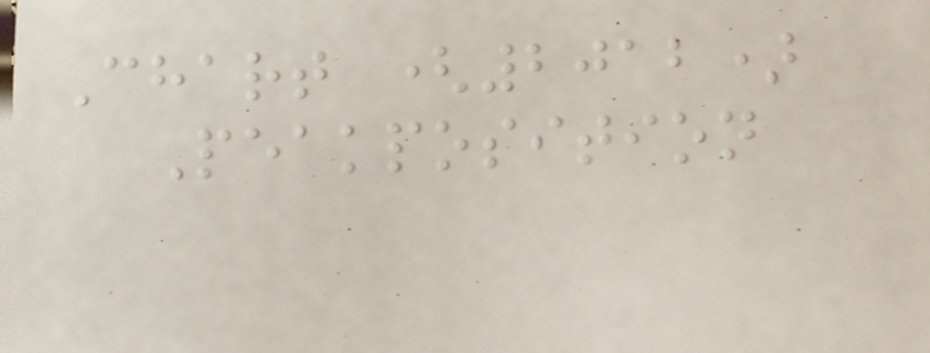Chart (2012)
Peakposition
